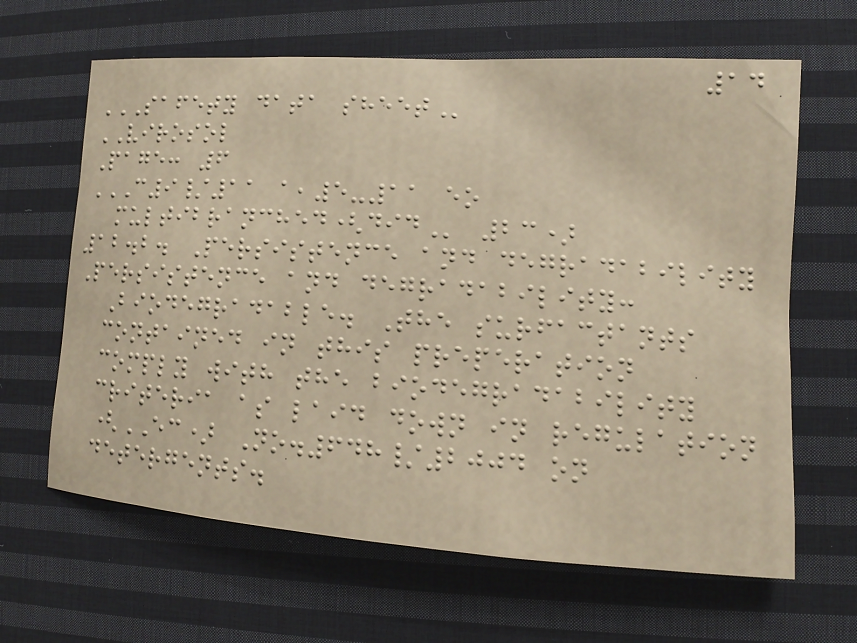14
SAFETY DATA SHEET
VIROSOL
Page: 6
C9/11 A,5-11 EO
MULTIBRANCHED(DID 23)
12.2. Persistence and degradability
Persistence and degradability:
Biodegradable. The surfactants
contained in this preperation
comply with the biodegradability
criteria as laid down in regulation
(EC) No.648/2004 on
detergents.
